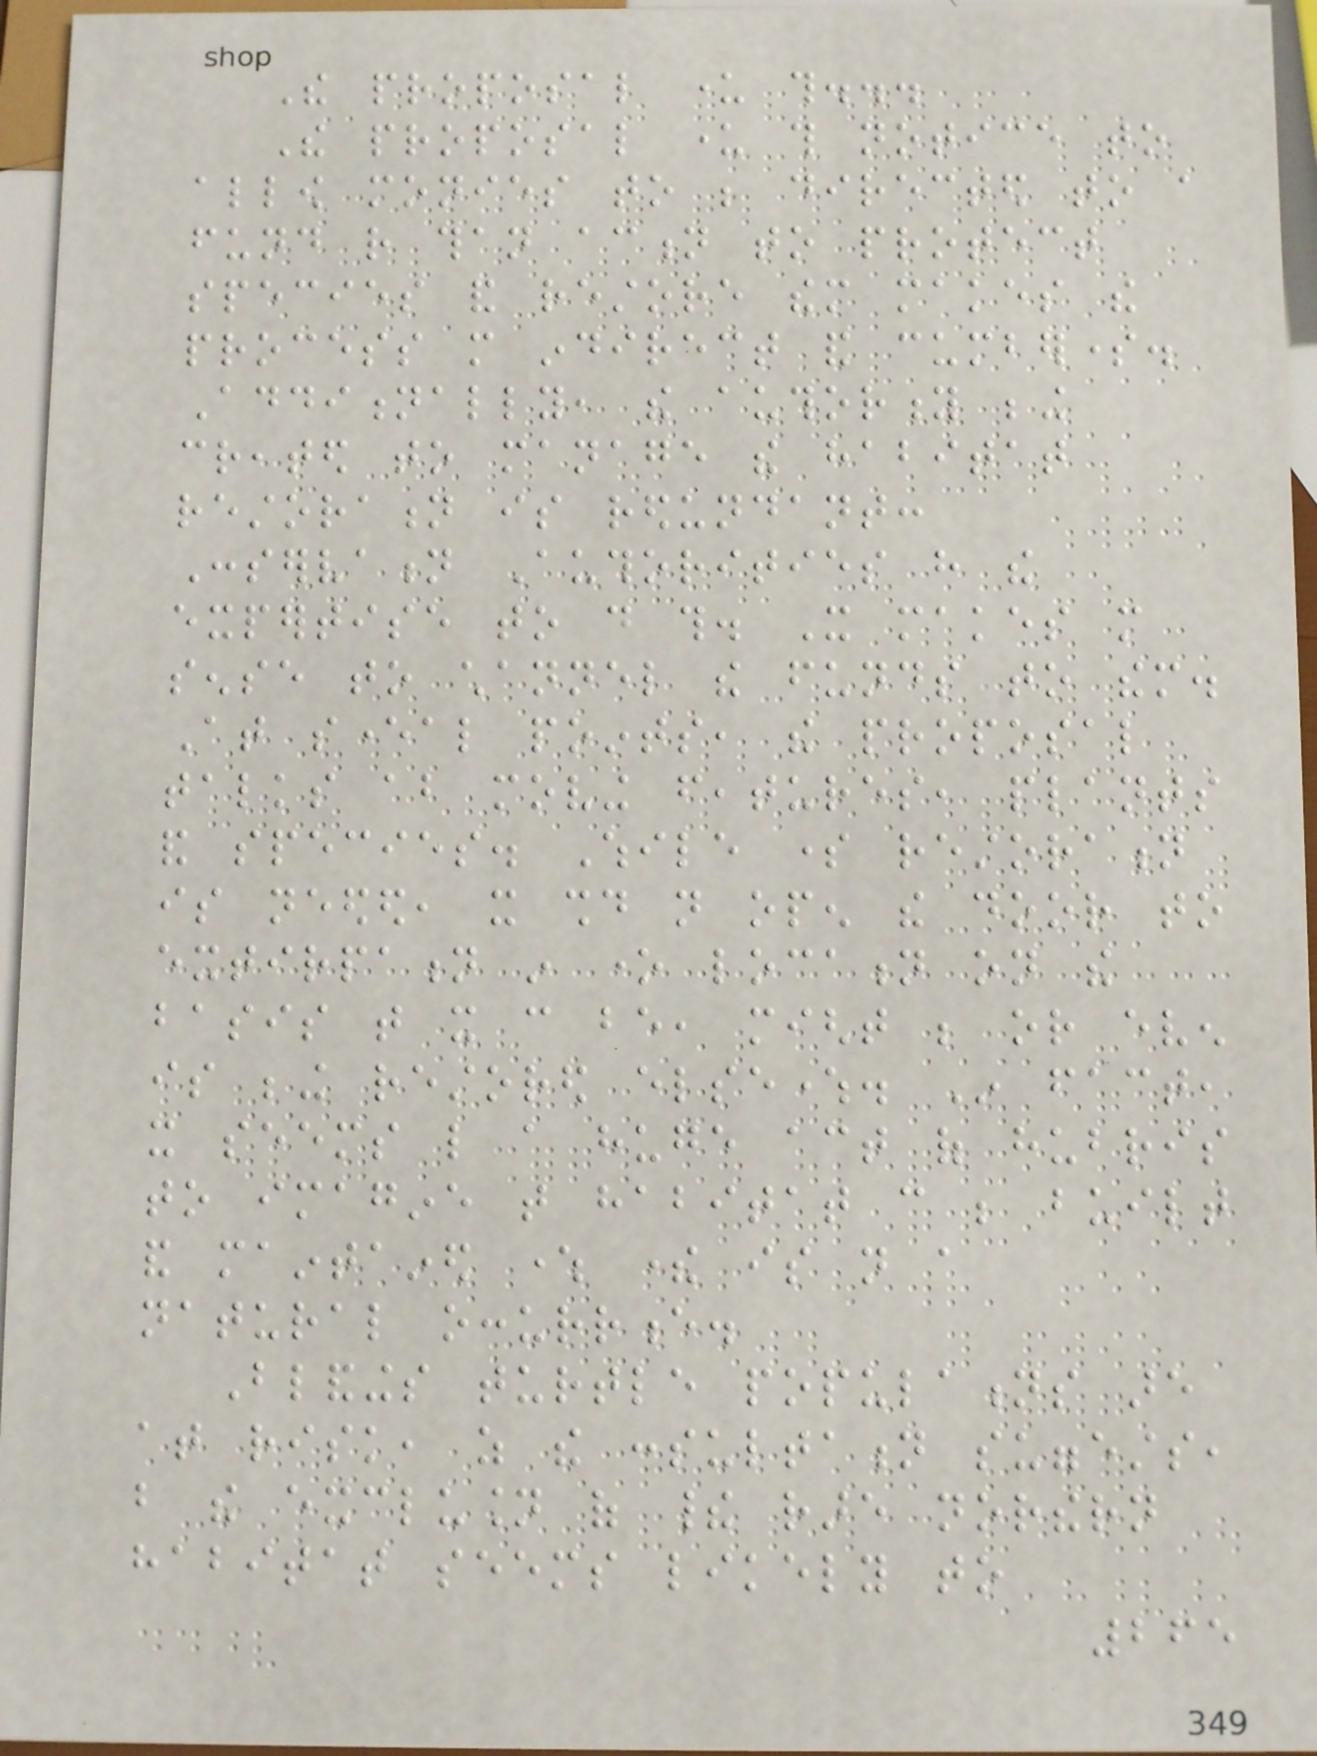The proposal under this...
The proposal under this notice to
allow monies to be directed to a
fund rather than action to protect
species and restore them makes the
process more indirect and cumbersome.
Additionally, the authority being
created to manage the habitat
restoration is redundant:
Conservation Authorities have the
expertise to do this. It makes more
sense to channel the funds to them.
At several points, the proposal
talks about moving features, plants
and species. While some restoration
is needed, it should not open the door to
extirpation in one location on the
basis that it can be, might be or even
is being restored elsewhere. In fact,
it seems like a huge act of hubris
to imagine that habitat can be built
and maintained where there is not a
natural occurrence.
Blandings turtle populations are
at risk, as the consultation suggests,
but the exclusion of their rare northern
habitat seems likely to
265
